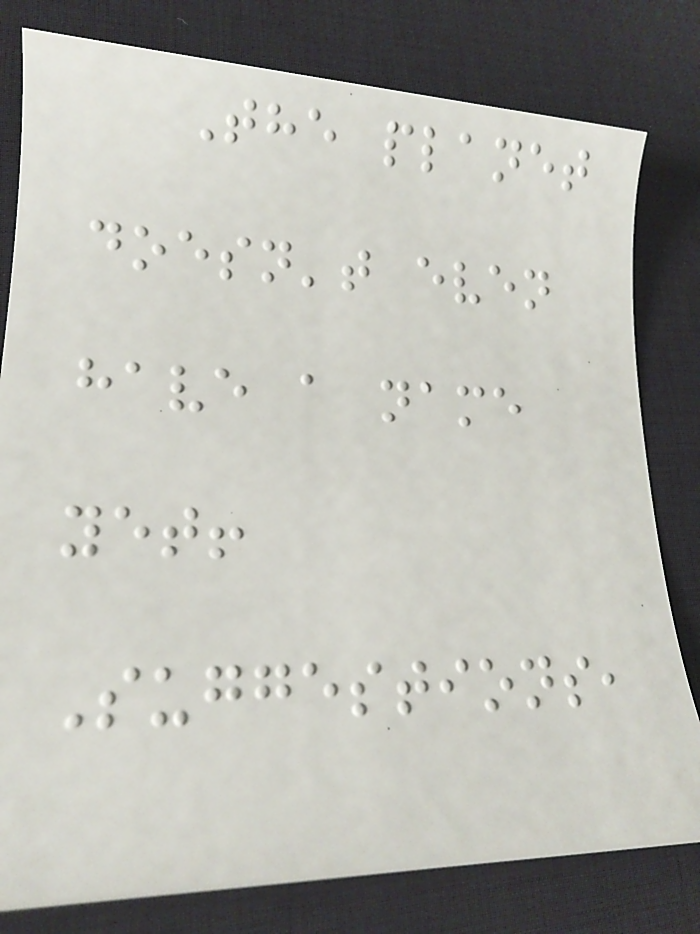The planet
doesn't even
have a name
yet!
Suggestions,
